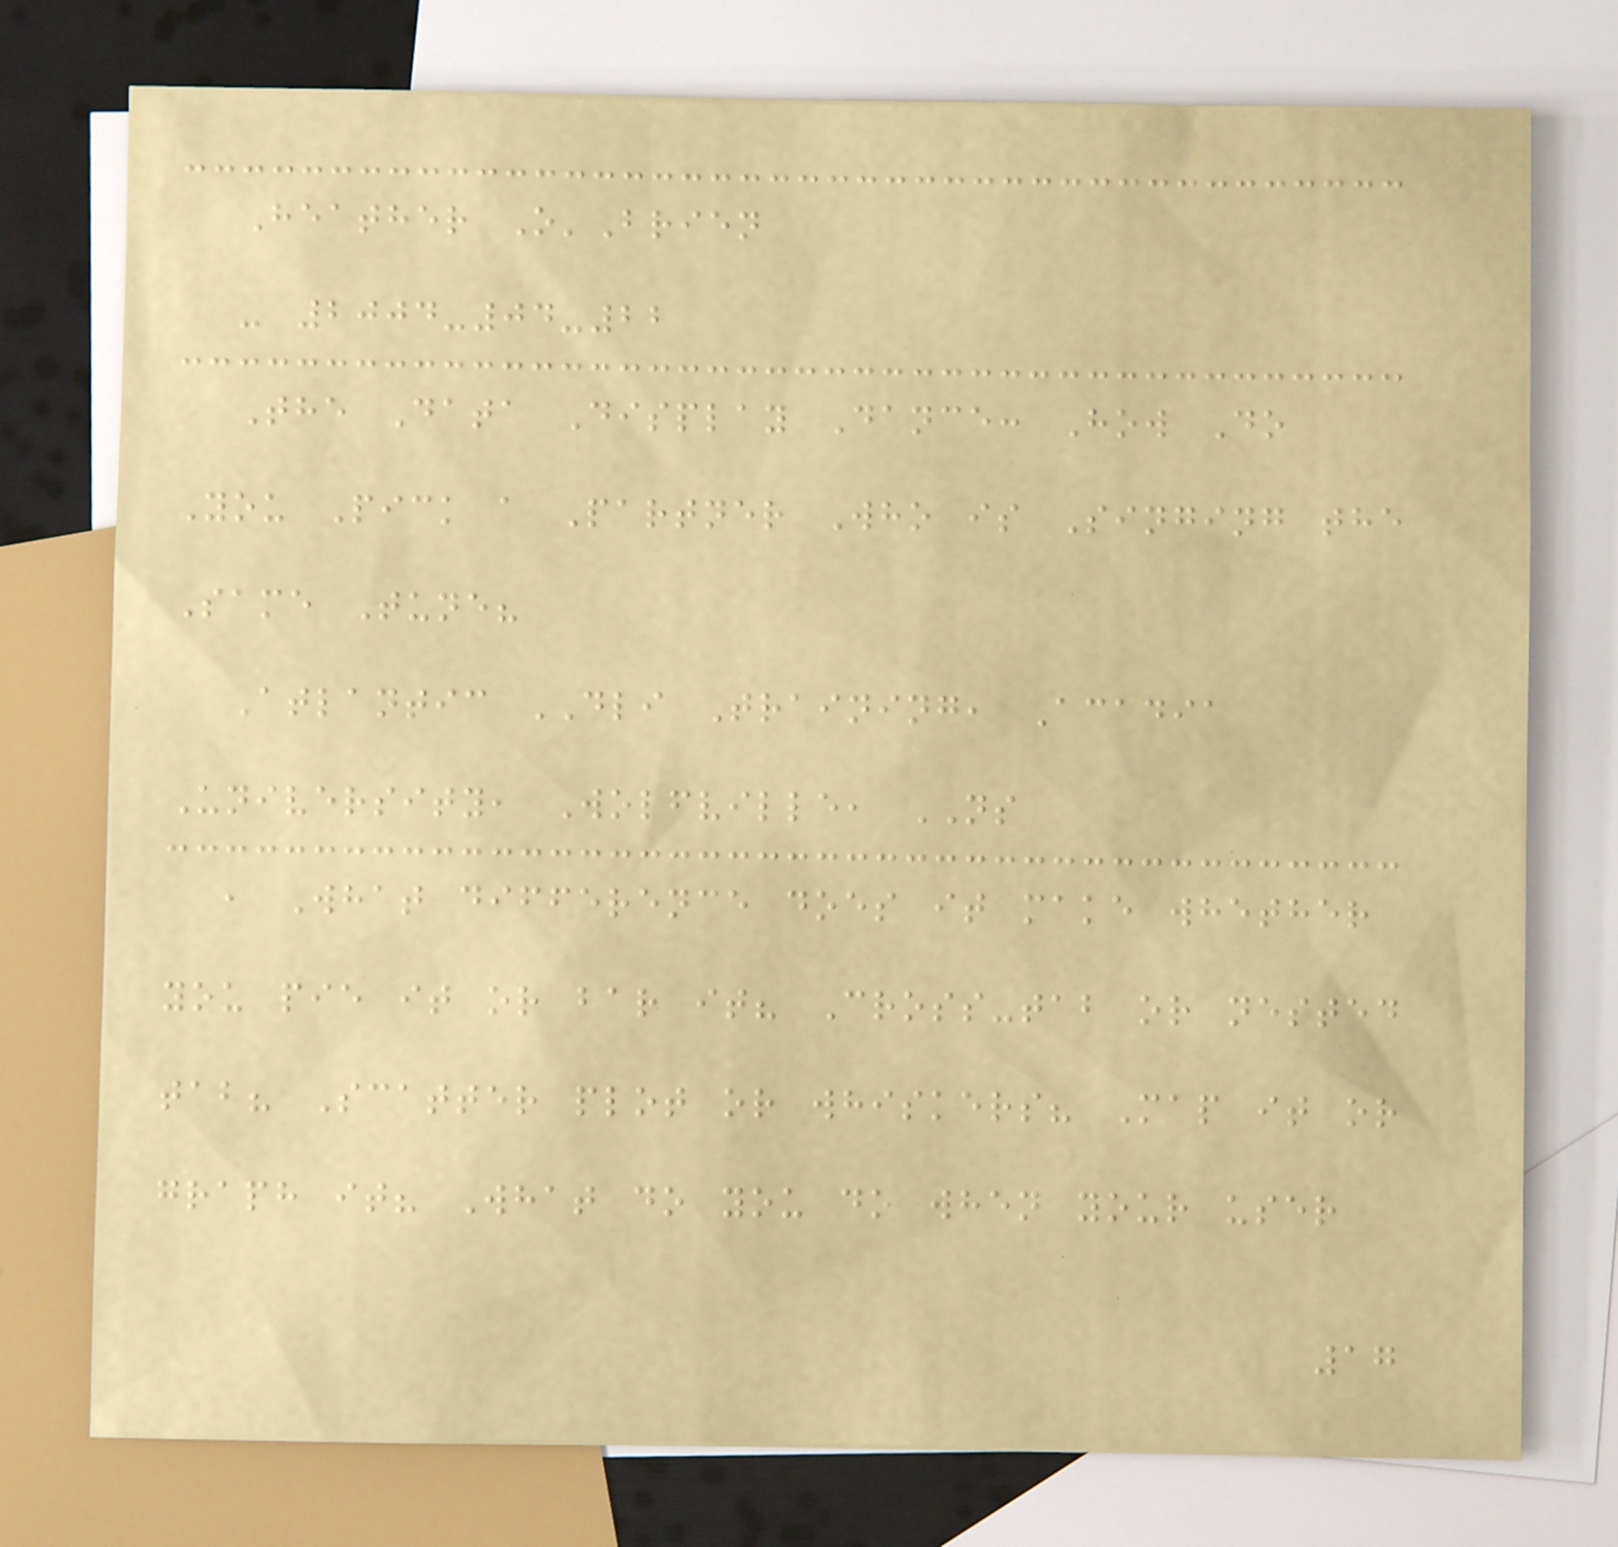Heather O'Brien
- 2004-04-22
The Data Display Dance: How Do
You Pick a Partner Who is Singing the
Same Tune?
Atlantic DLI Training, Acadia
University, Wolfville, NS
, What difference does it make whether
you pie it or bar it? Cross-tab or nested
tab? Scatter plot or whiskers? Map it or
graph it? What do you do when your user
17
